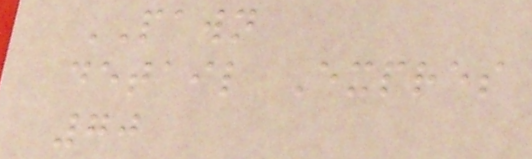PAWN
detail Expres
70
